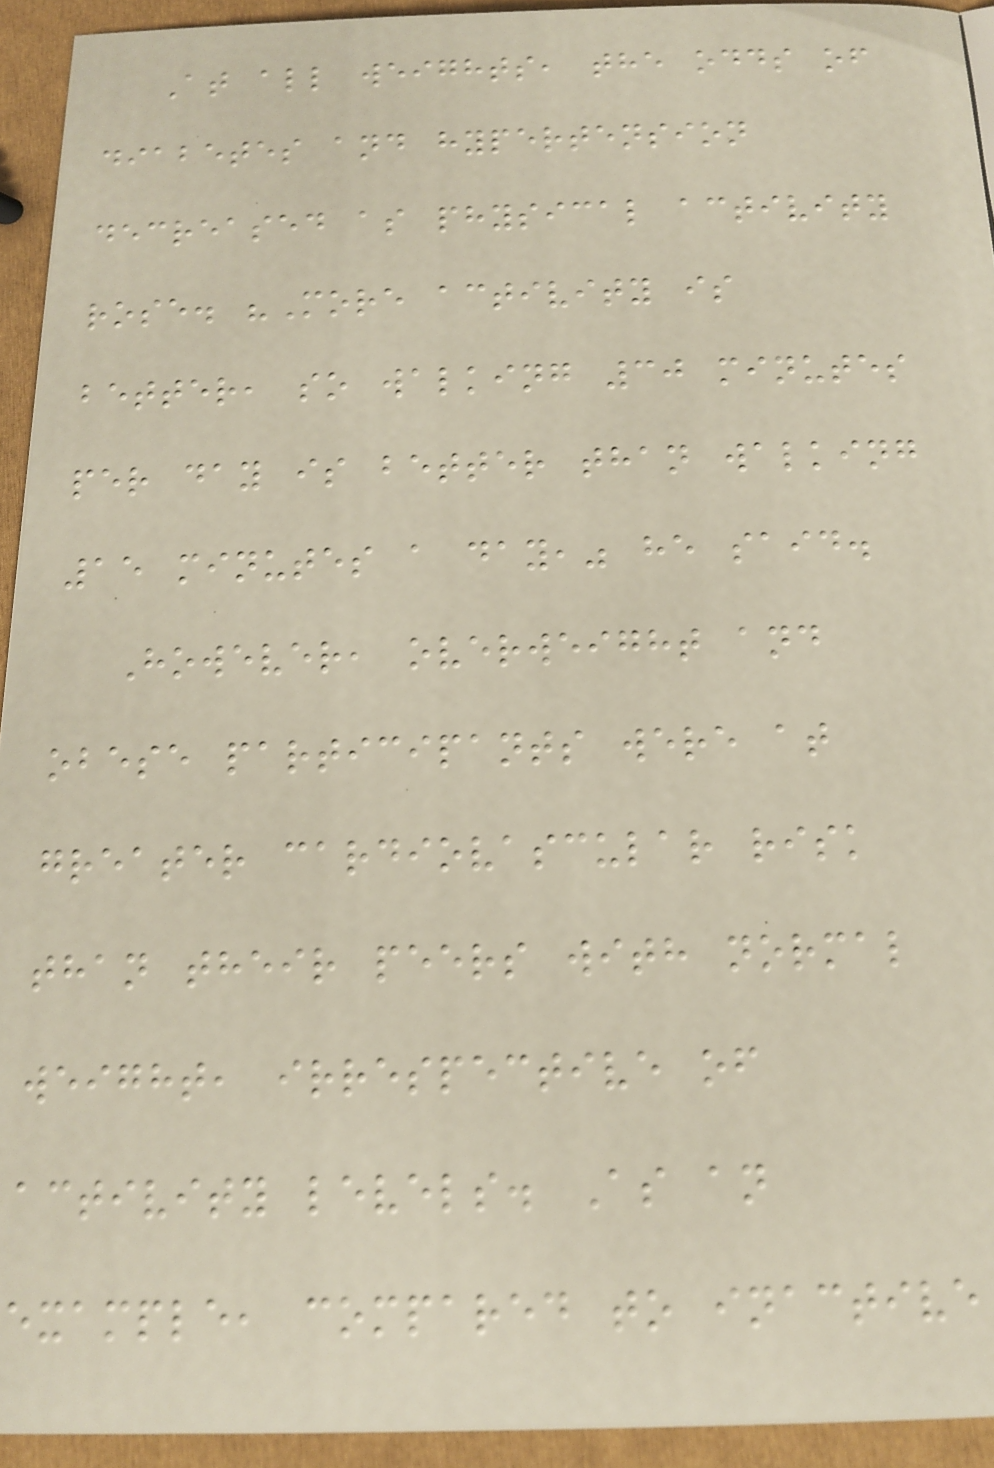At all weights, the odds of
diabetes and hypertension
decreased as physical activity
rose. "More activity is
better, so walking 30 minutes
per day is better than walking
15 minutes a day," he said.
However, overweight and
obese participants were at
greater cardiovascular risk
than their peers with normal
weight, irrespective of
activity levels. As an
example, compared to inactive
